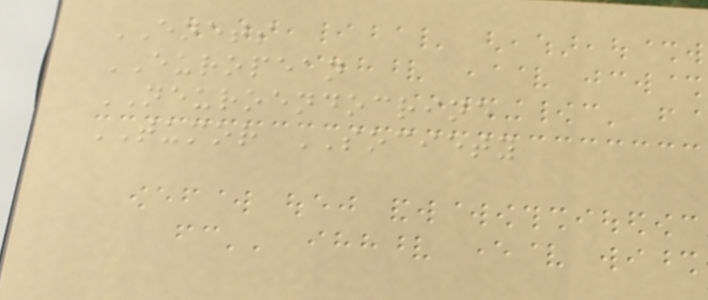ENETS
EUROPEAN
NEUROENDOCRINE
TUMOR SOCIETY
